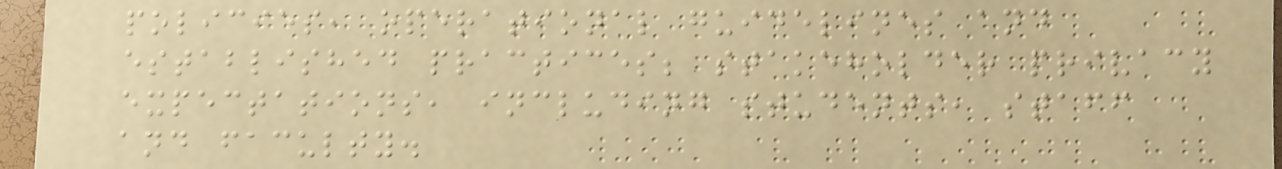policies, operational guidelines and
established practices; stakeholder privacy
expectations, including students, staff
and faculty.
